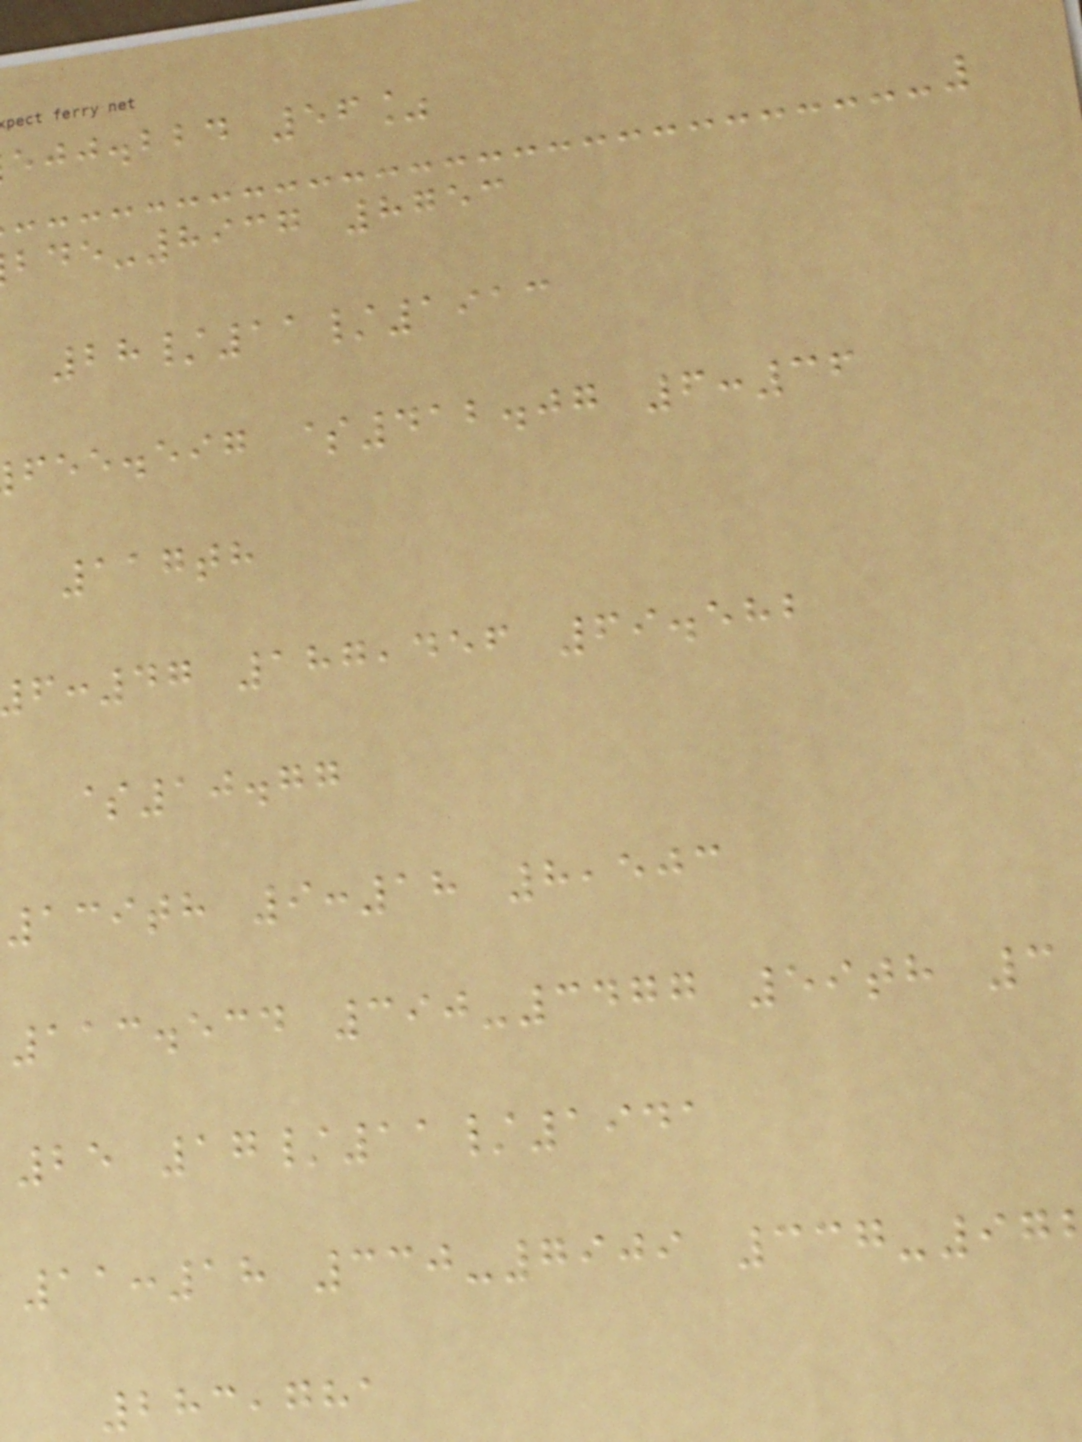ejj.bbd 56%
-8937 8753
28/11/1913
fee.eig $412.07 6:36
117th
:47 187,456 69.582
$10.77
139th 9:18 8,503
113.534 390-3477 59th 3
25 17/11/1941
11:18 330-7909 337-97
283,781
